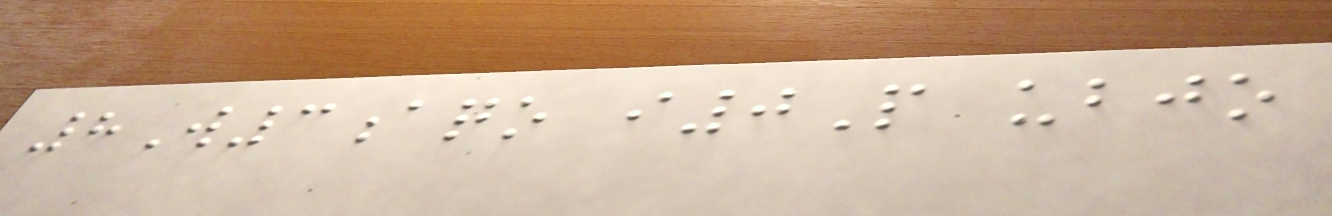8W3aqo i0P ubjo
